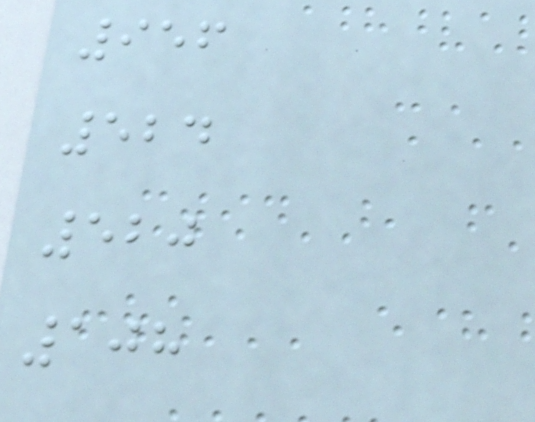956
524
520
108
